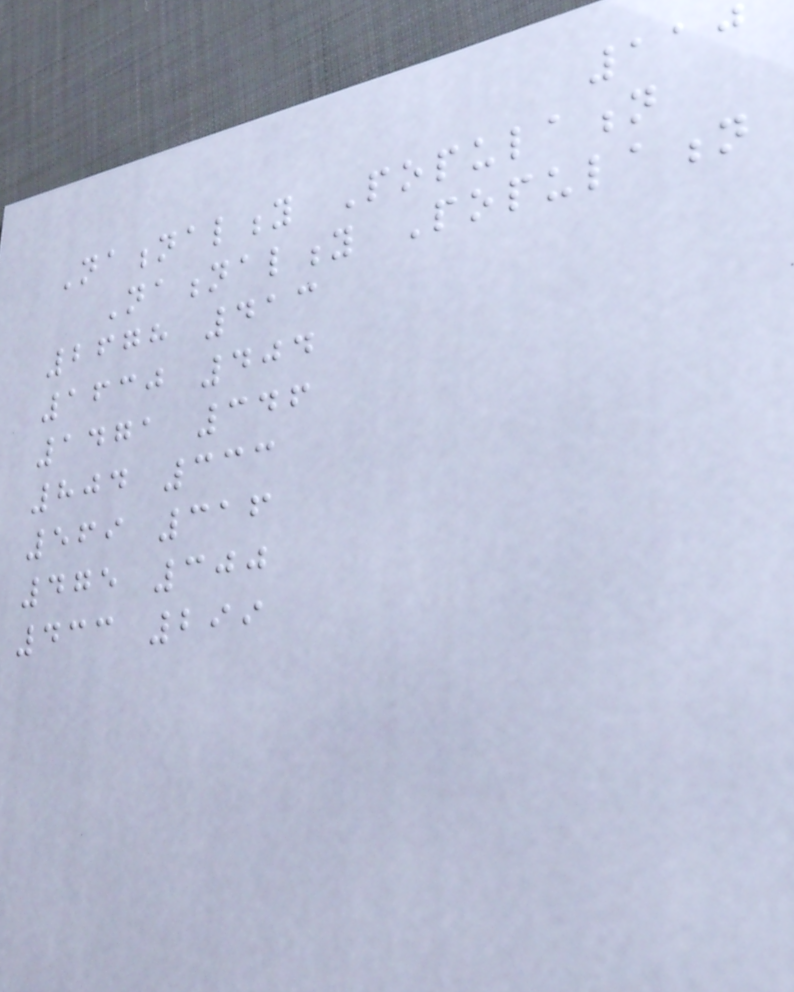110
Nationality Population
Nationality Population
2678 413
1630 404
1471 346
804 333
569 316
475 300
433 299
